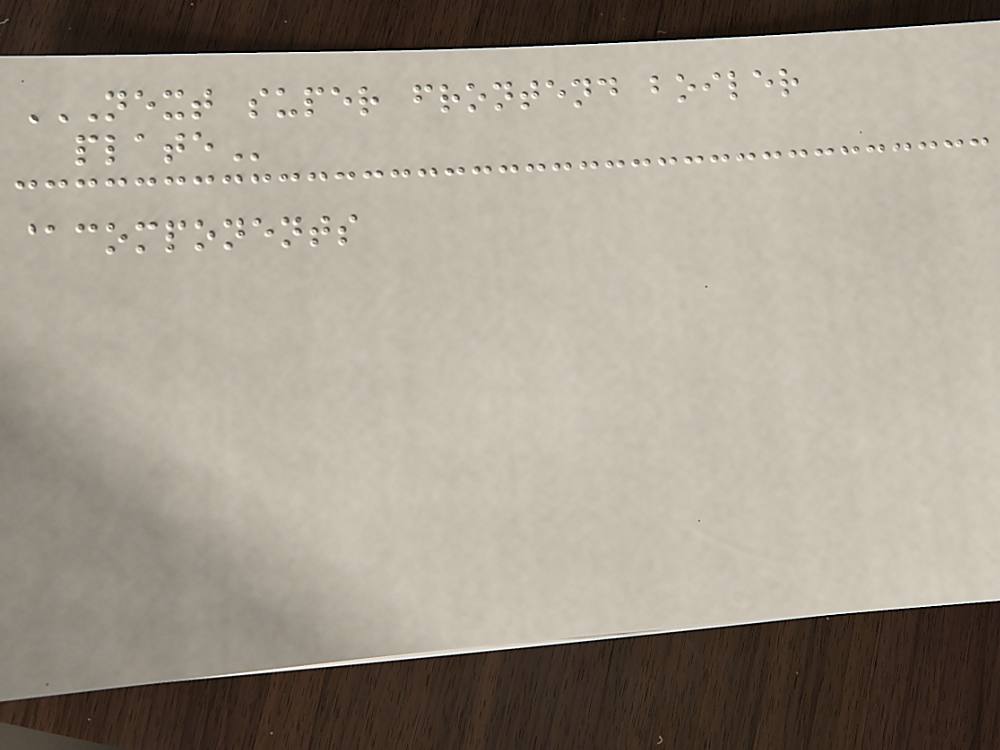NEXT SUPER FRONTEND BOILER
PLATE
@components
